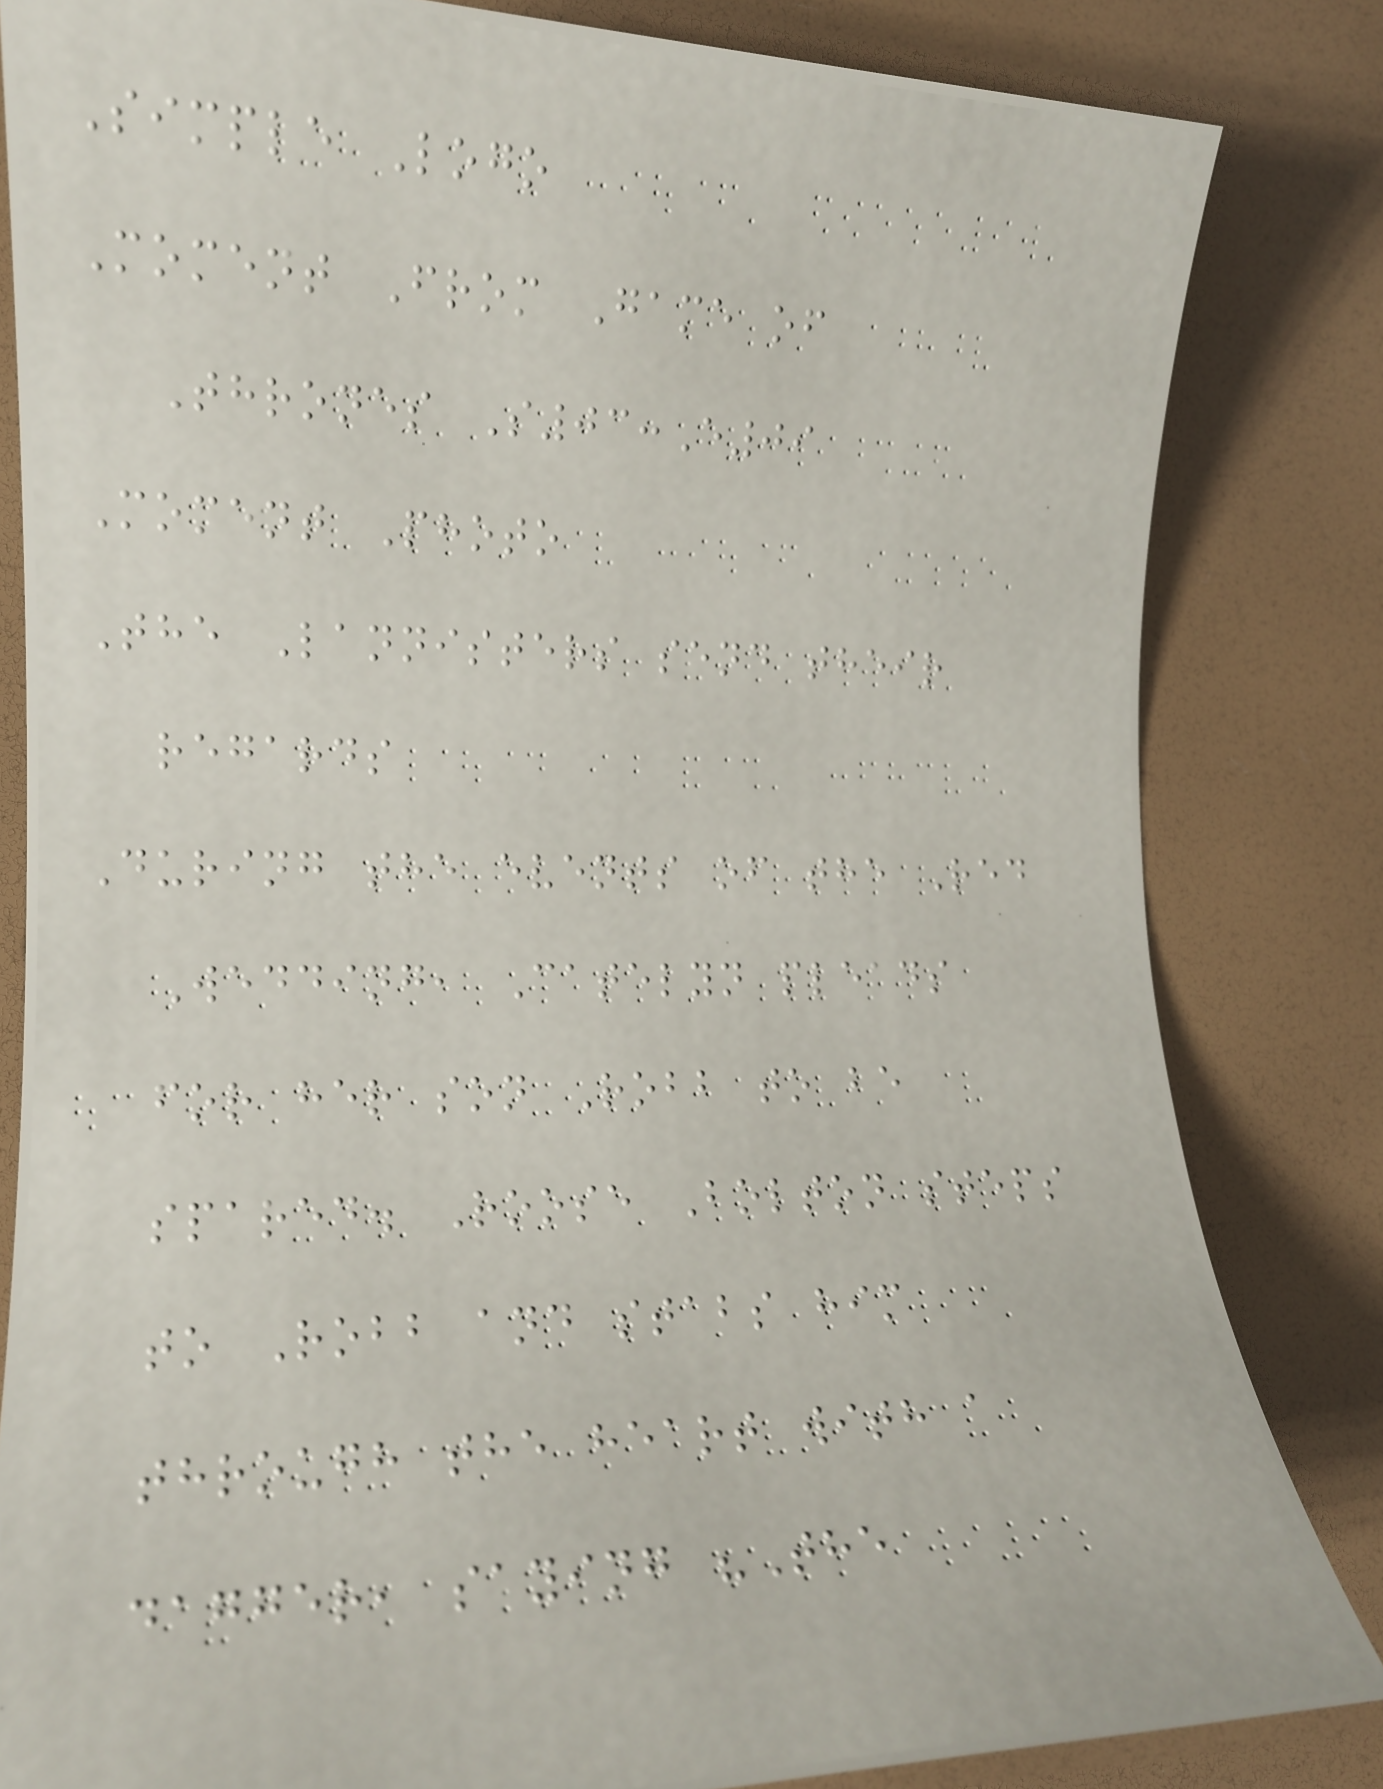Simple Logo
Moment From Game of
Thrones S03:E09
Moment Photo
The Lannisters send their
regards
During the events of the Red
Wedding, Catelyn pleads
for her son Robb to be
spared. Roose Bolton steps
to Robb and stabs him
through the heart with a
dagger, saying "The
